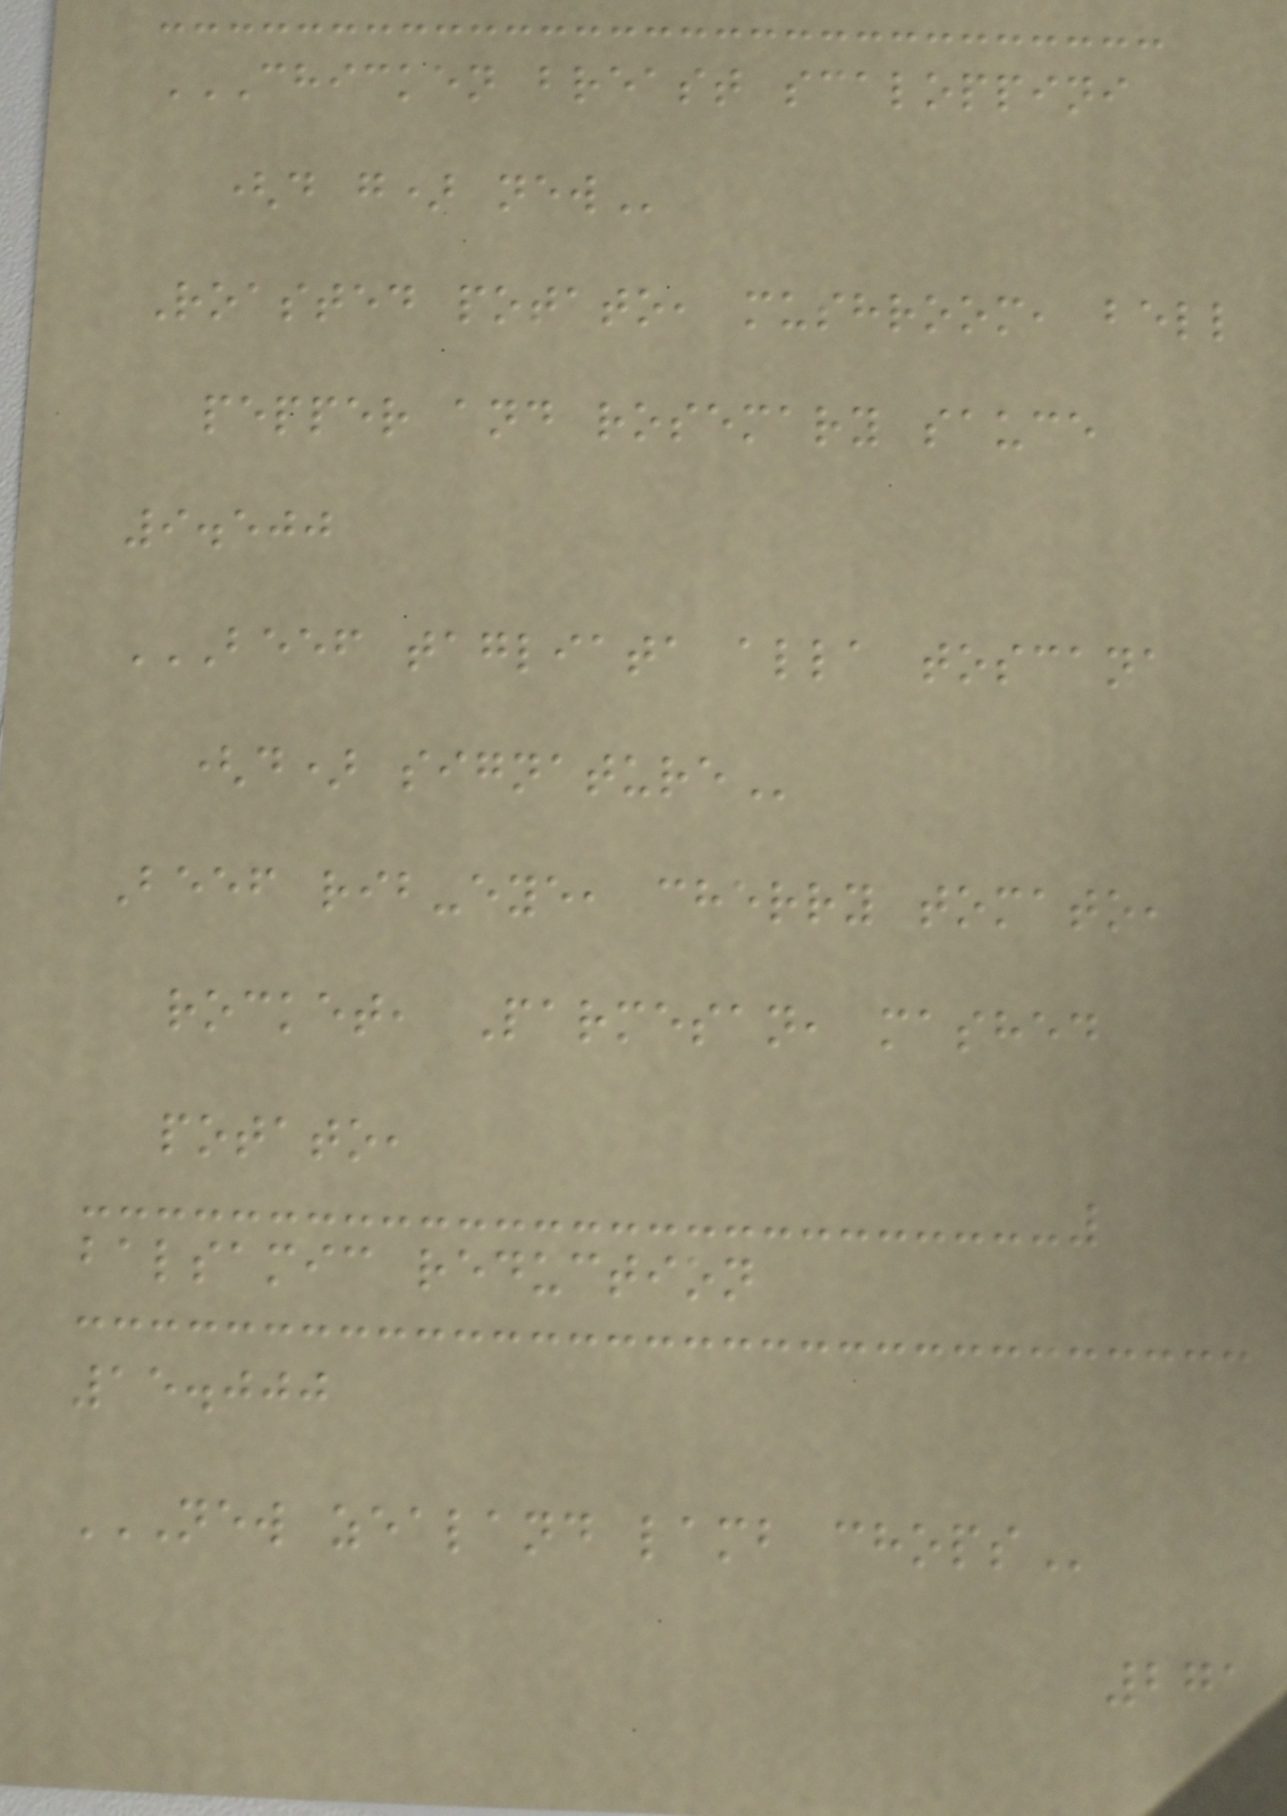CHICKEN BREAST SCALOPPINI
(D G) NEW
Roasted potato, mushroom, bell
pepper and rosemary sauce
9.500
BEEF TAGLIATA ALLA TOSCANA
(D) SIGNATURE
Beef rib-eye, cherry tomato,
rocket, Parmesan, mashed
potato,
balsamic reduction
15.000
NEW ZEALAND LAMB CHOPS
271
